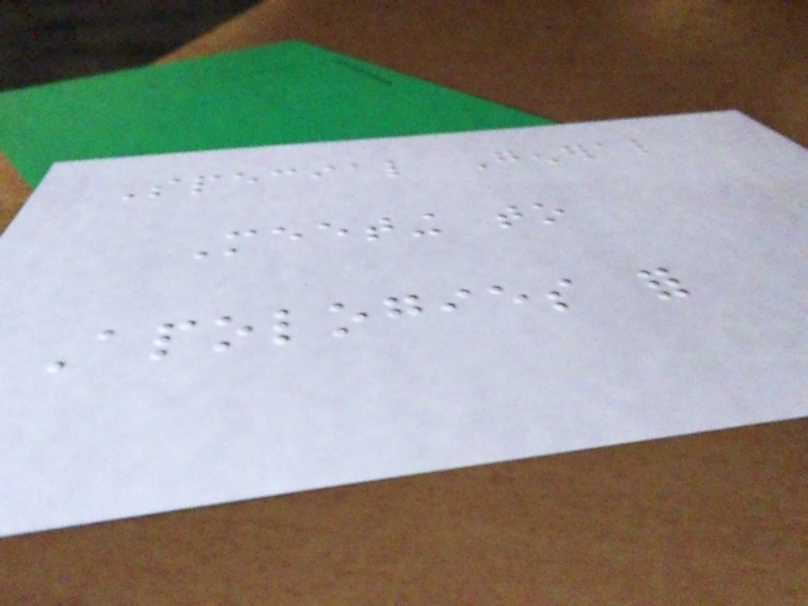Special General
Meeting to
Apologies for
